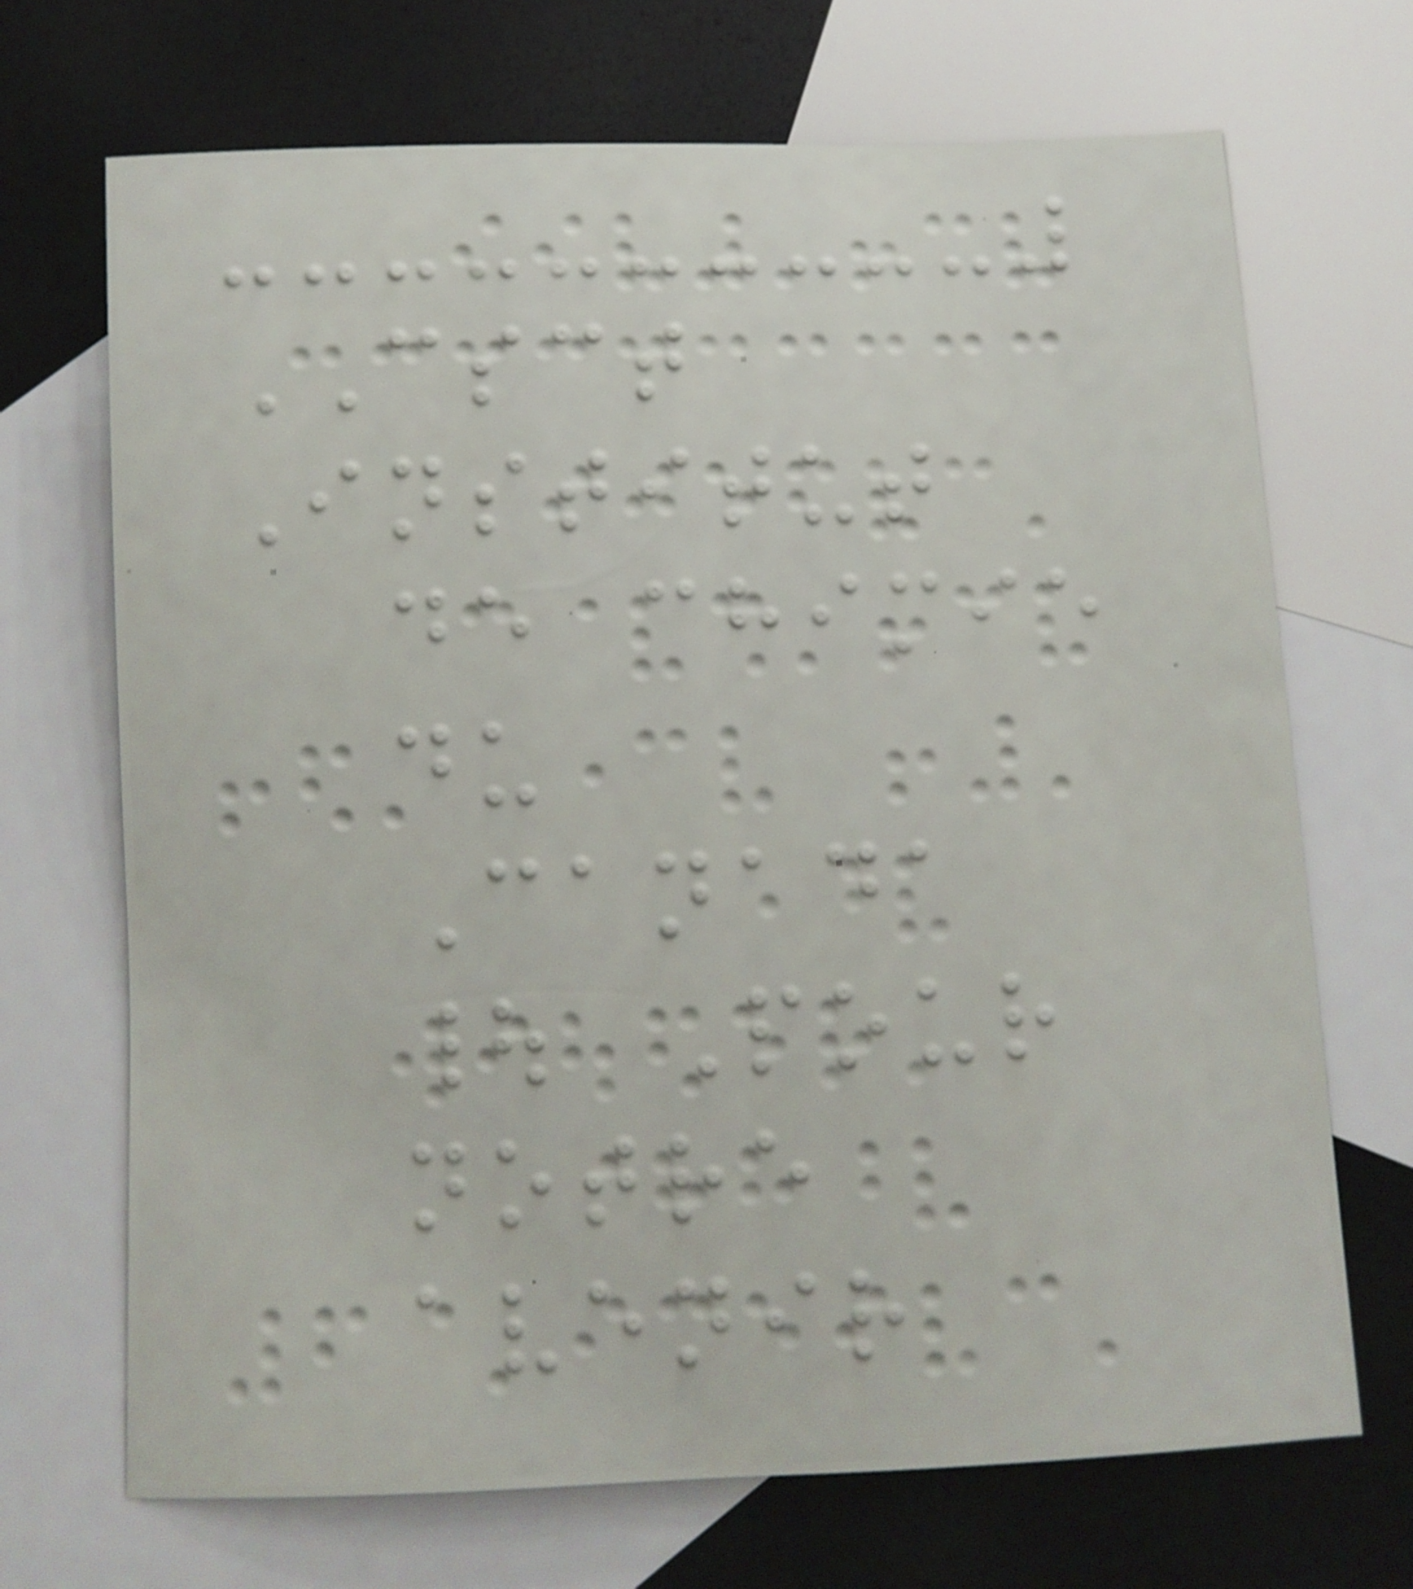CSCT
Institut
de chimie
du
Canada
| Pour
notre
avenir
